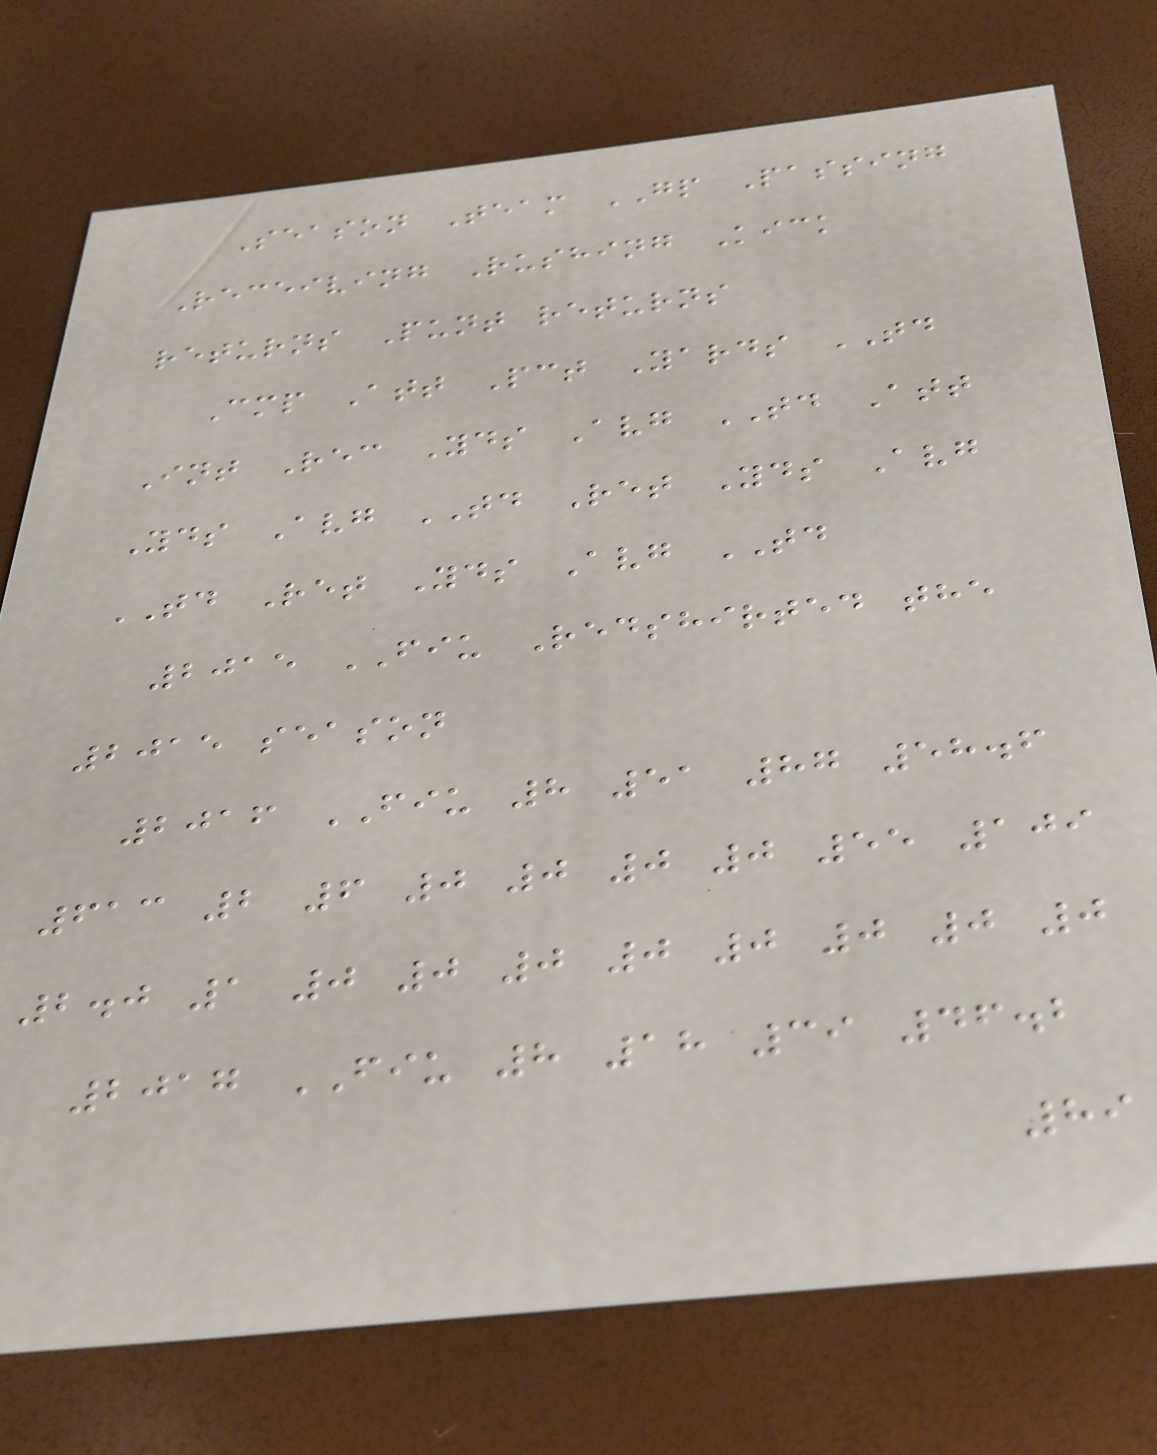Season Team GP Passing
Receiving Rushing Kick
returns Punt returns
Cmp Att Pct Yards TD
Int Rec Yds Avg TD Att
Yds Avg TD Ret Yds Avg
TD Ret Yds Avg TD
2015 FIU Redshirted the
2015 season
2016 FIU 8 51 87 58.6
613 2 6 0 0 0 0 55 109
2.0 1 0 0 0 0 0 0 0 0
2017 FIU 8 18 39 46.2
89
